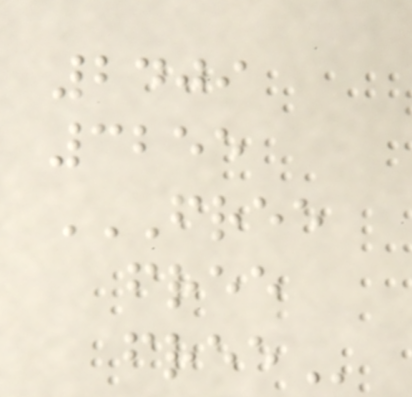2409
3255
FREE
FREE
FREE
